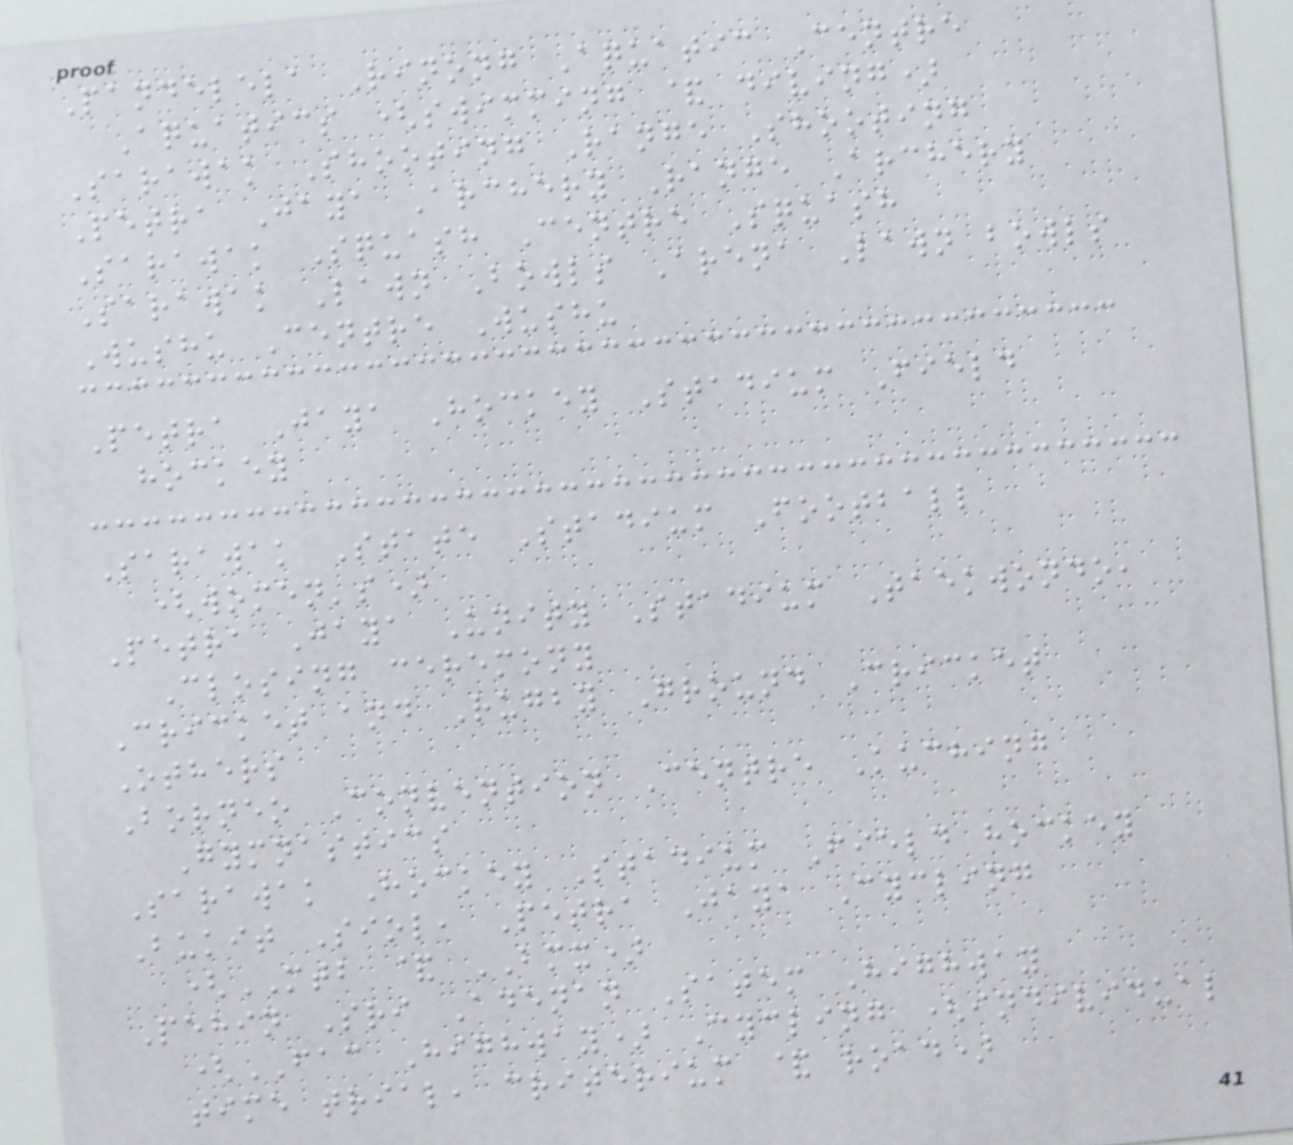Pandelela Rinong Aquatic Centre
Aquatics (swimming & diving)
Sarawak Shooting Range Shooting
Petra Jaya Archery Range Archery
Sarawak Squash Centre Squash
Sarawak Lawn Bowls Arena Lawn bowls
Wushu Centre Wushu
Petra Jaya Hockey Stadium Field
hockey
Sarawak State Stadium Football
(women's)
Petra Jaya Unity Stadium Taekwondo,
Closing ceremony
Cricket and Rugby Ground Cricket
Others
Borneo Convention Centre Kuching
Gymnastics
Sarawak Hockey Stadium Field hockey
Bukit Siol, Petra Jaya Cycling
(MTB & BMX)
Pehin Sri Adenan Satem Highway
(FAC Highway) Cycling (individual
time trial, criterium & road)
